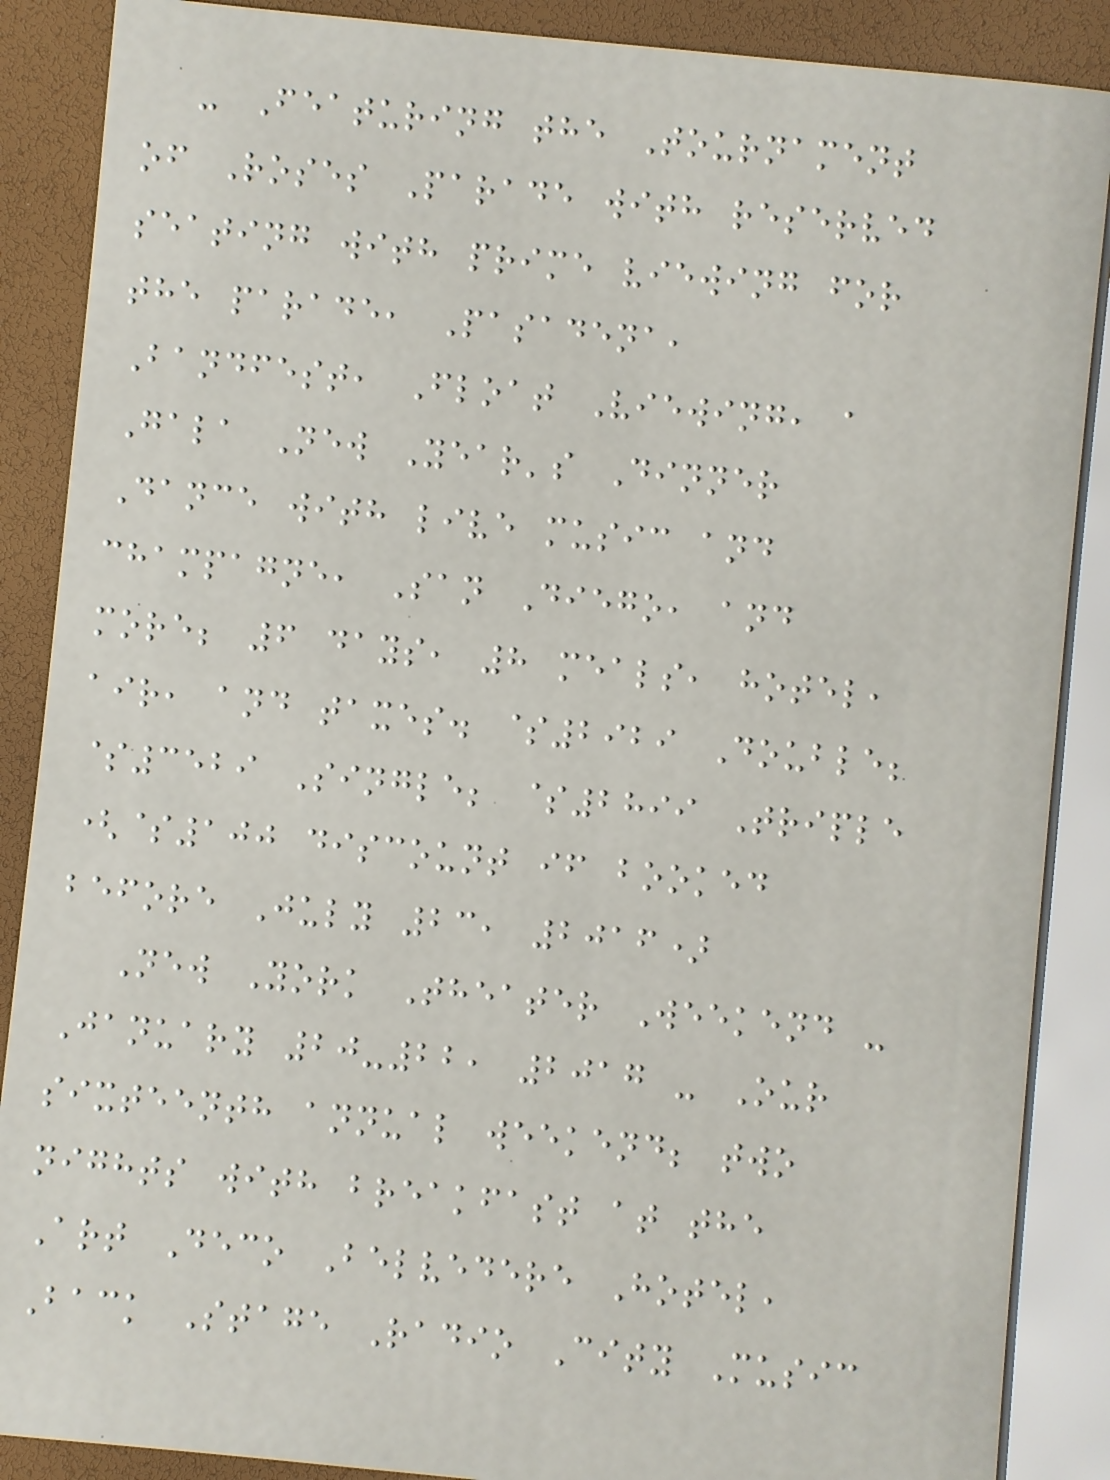- Featuring the Tournament
of Roses Parade with reserved
seating with prime viewing for
the parade, Pasadena,
Bandfest, Float Viewing, a
Gala New Year's Dinner
Dance with live music and
champagne, San Diego, and
more; 6 days, 8 meals, hotel,
air, and taxes. $2929 Double;
$3529 Single; $2899 Triple
($100 discount if booked
before July 23, 2016)
New York Theater Weekend -
January 20-22, 2017 - Our
sixteenth annual weekend; two
nights with breakfast at the
Art Deco Belvedere Hotel,
Back Stage Radio City Music
